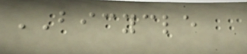BICYCLE
